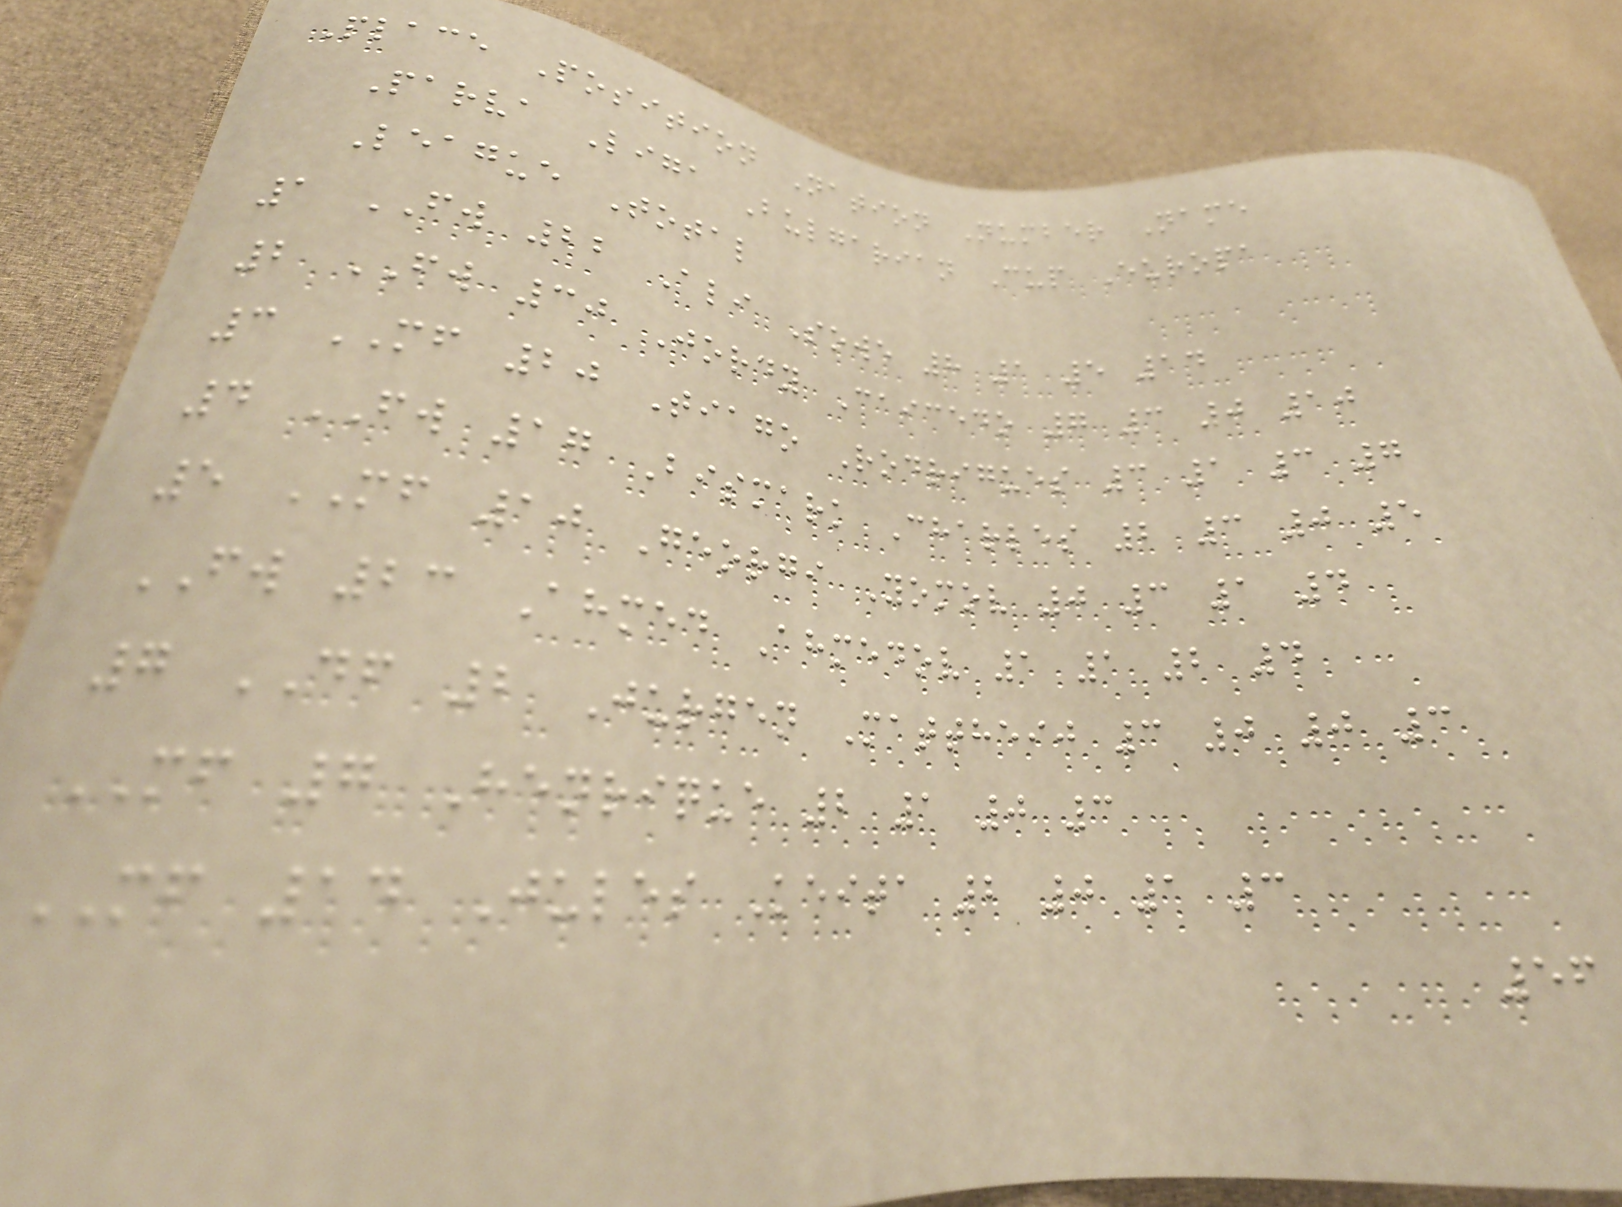Place Position Nation Number Name
Parva Liga Bulgarian Cup Europa
League Total
1 FW 22 Ali Sowe 8 1 5 14
2 FW 30 Jordy Caicedo 7 3 0 10
3 MF 20 Tiago Rodrigues 3 1 3 7
4 FW 17 Bismark Charles 2 3 0 5
5 MF 10 Georgi Yomov 0 3 1 4
FW 23 Ahmed Ahmedov 1 1 2 4
7 DF 2 Jurgen Mattheij 3 0 0 3
MF 7 Henrique 2 1 0 3
MF 14 Jules Keita 2 0 1 3
56
